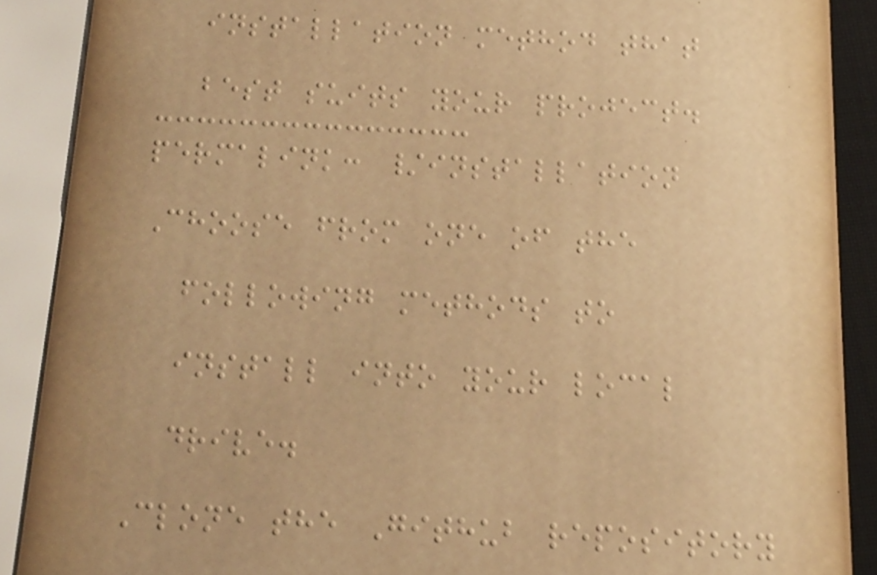installation method that
best suits your project.
permalink: /installation
Choose from one of the
following methods to
install into your local
drive.
Clone the Github repository
